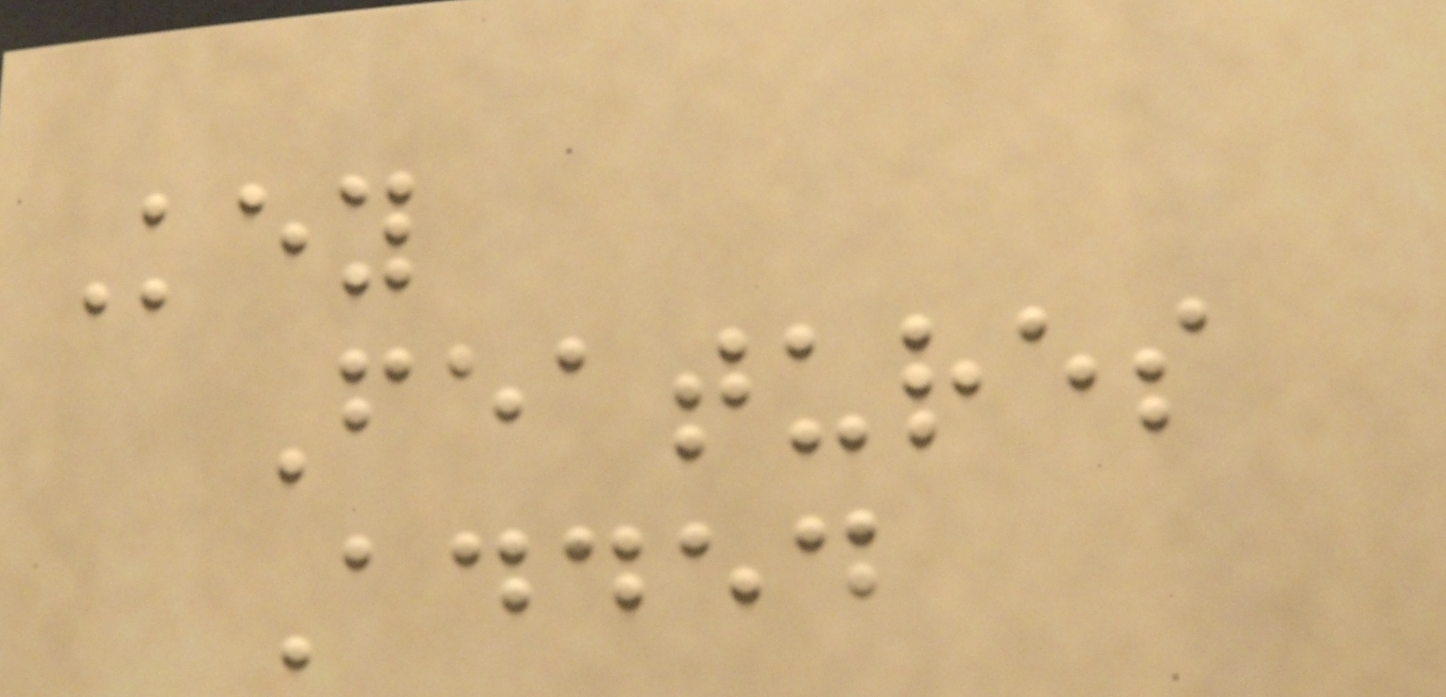Key
Features
Added
